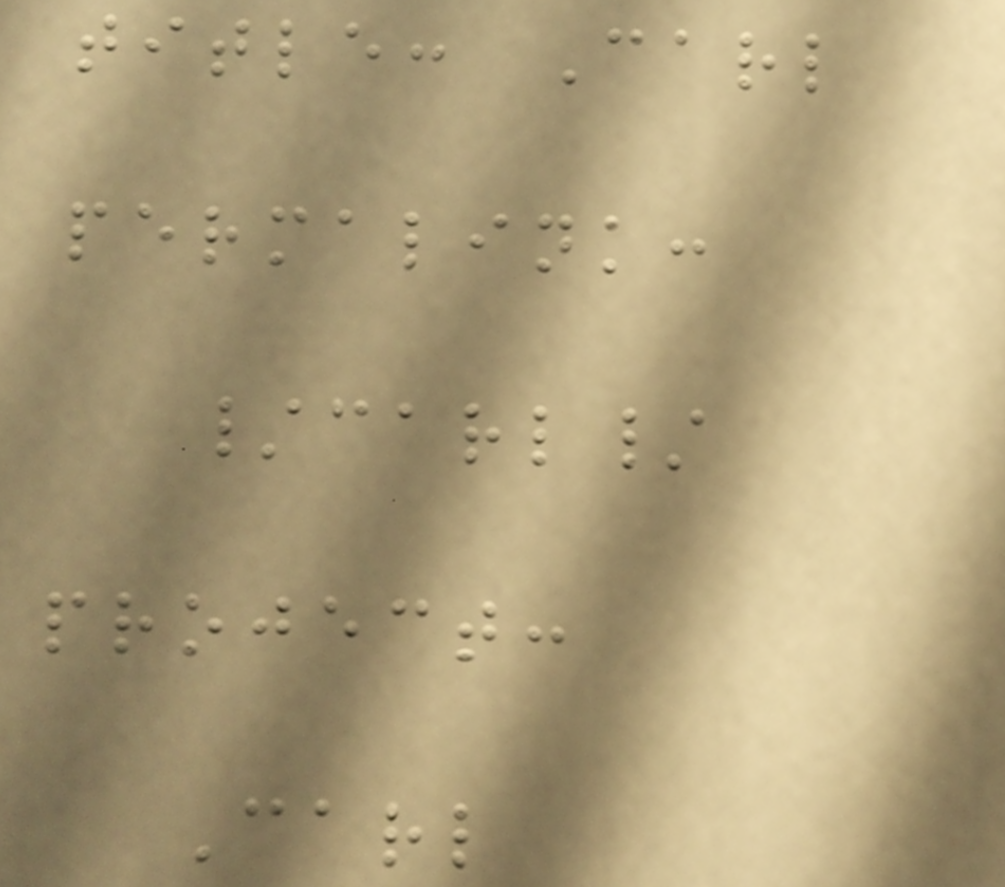title: Carl
permalink:
/carl/
project:
Carl
